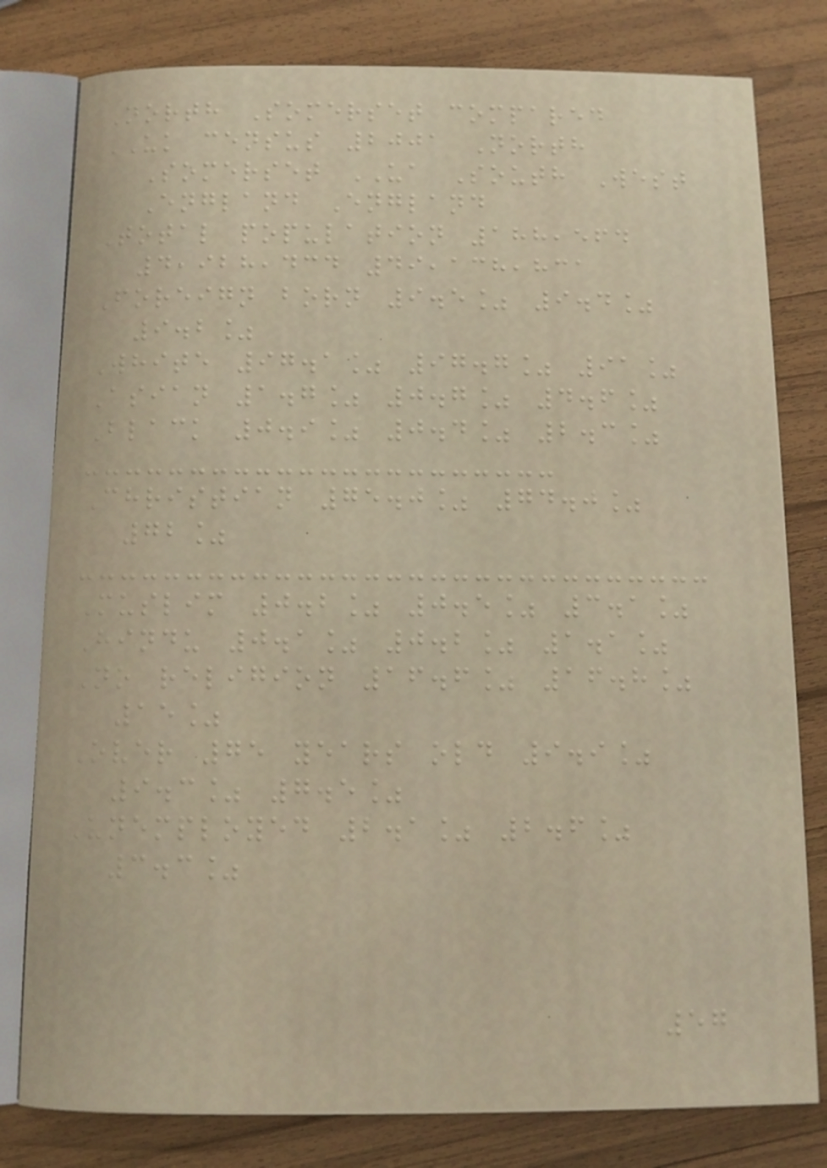North Somerset compared
UK census 2001 North
Somerset UA South West
England England
Total population 188,564
4,928,434 49,138,831
Foreign born 9.5% 9.4%
9.2%
White 97.1% 97.7% 91%
Asian 1.7% 0.7% 4.6%
Black 0.9% 0.4% 2.3%
Christian 75.0% 74.0%
72%
Muslim 0.2% 0.5% 3.1%
Hindu 0.1% 0.2% 1.1%
No religion 16.6% 16.8%
15%
Over 75 years old 9.9%
9.3% 7.5%
Unemployed 2.1% 2.6%
3.3%
57
